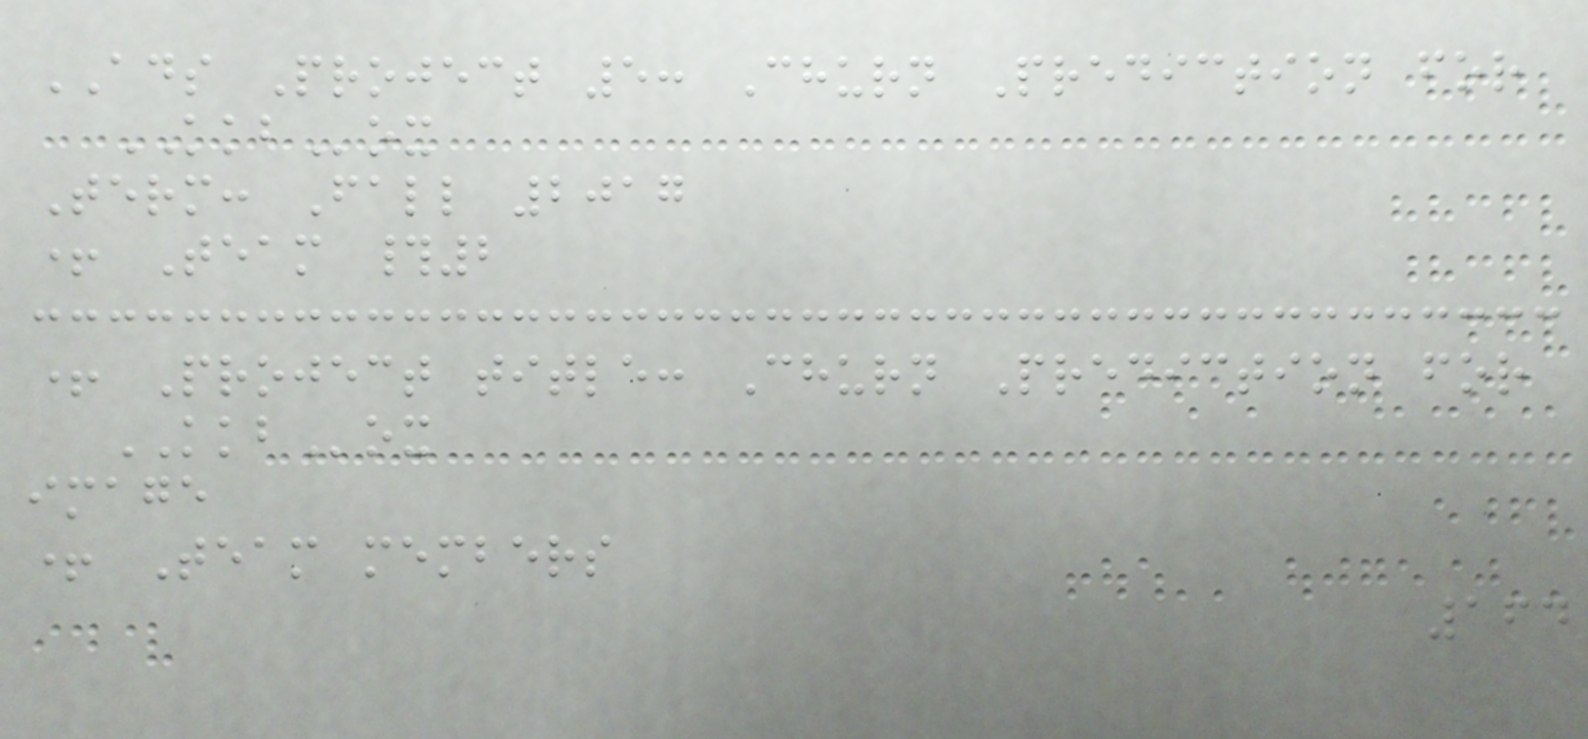ADS Project 5: Churn Prediction for
KKBox
Term: Fall 2017
+ Team #2
+ Project title: Churn Prediction for
KKBox
image
+ Team members
164
